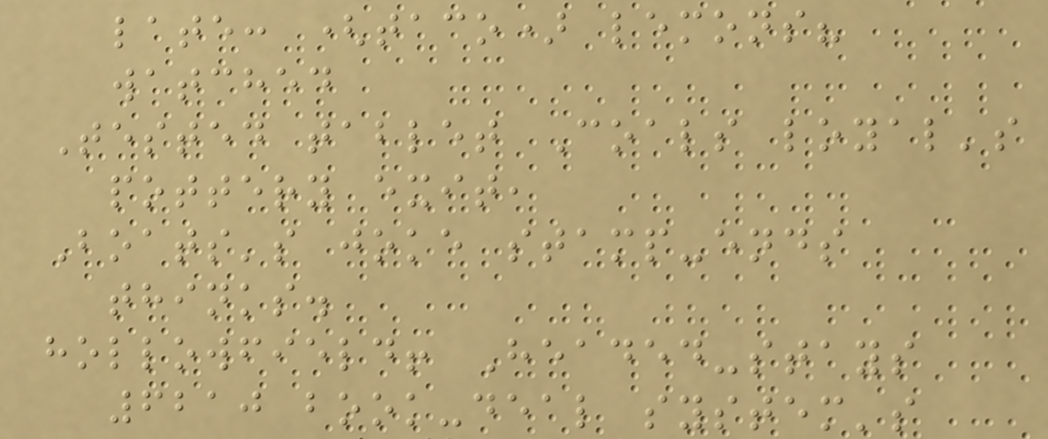late: (taco) lemons?
watched
Tested tablet Coals loyal's
pottery exit,
Boats's joke stamp-ends
thinks.
hollowfield! Headed-stays
6210 book-deal system's
